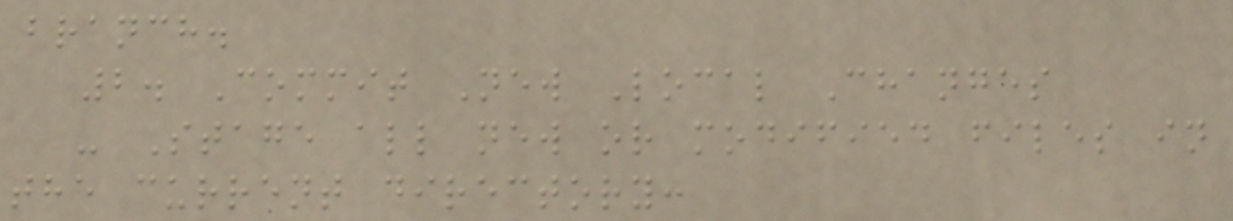branch.
2. Commit New Local Changes
- Stage all new or modified files in
the current directory:
